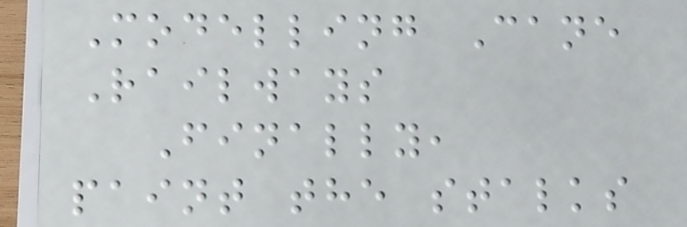Modelling Cane
Railways
Finally,
paint the stalks
